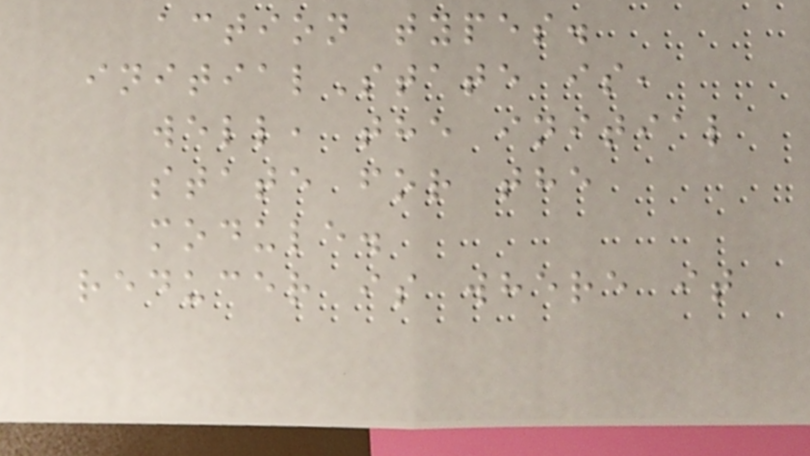action types.
initialState is,
well, the initial
state for the
module.
reducer is where it
